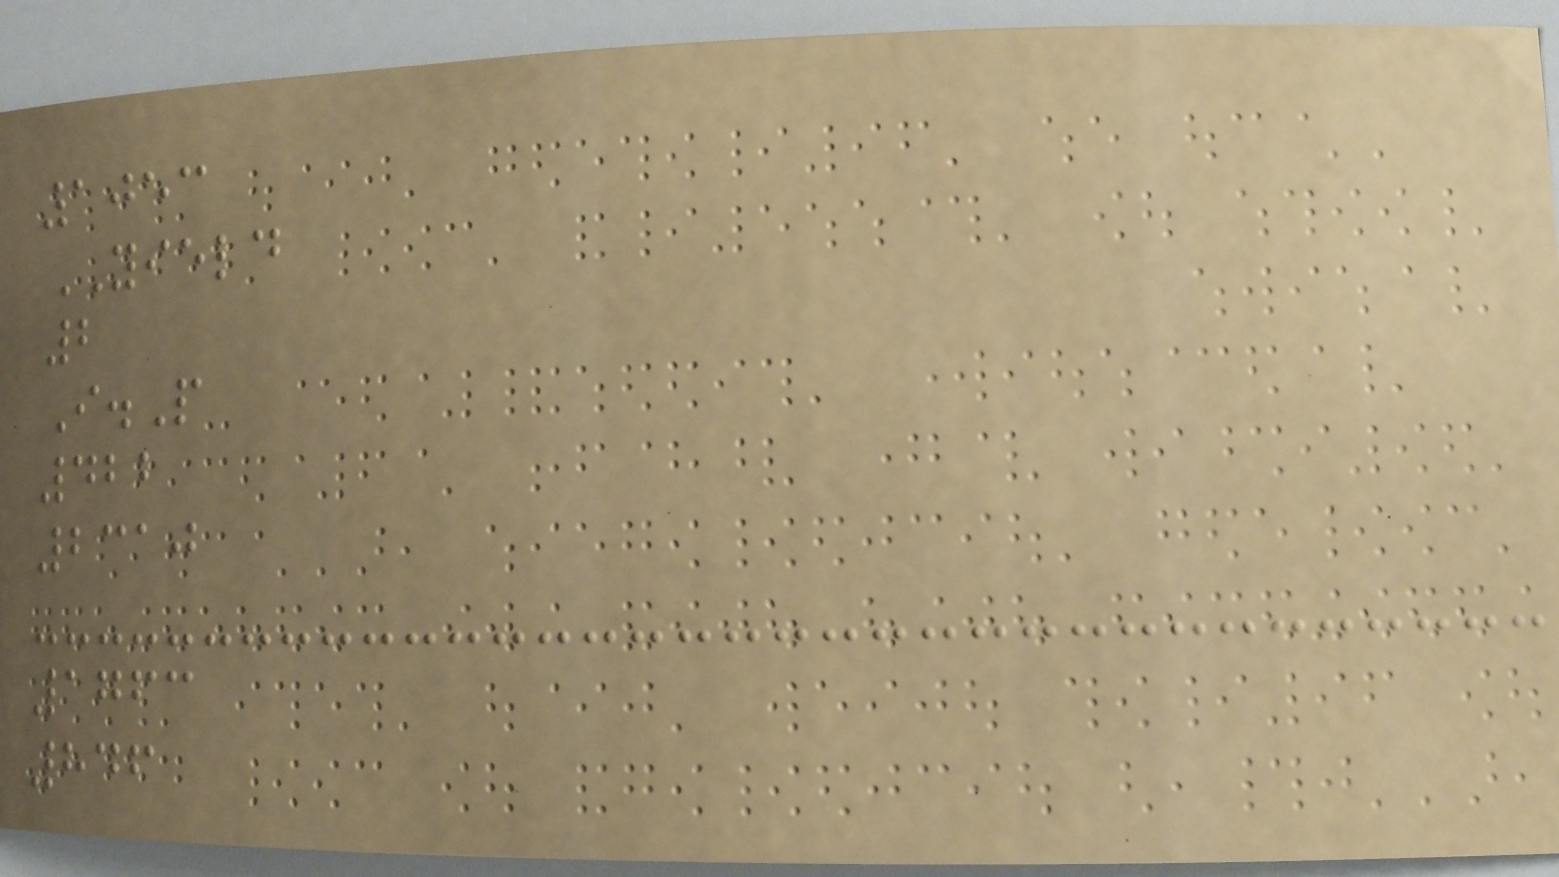1053
YIELD
2
I.P
422
2310
1763
846
